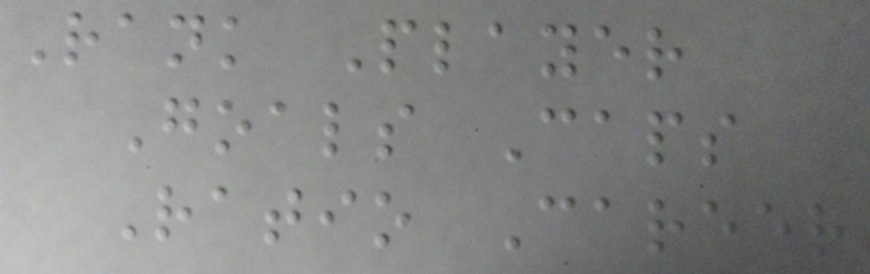Rank Player
Goals Caps
Ratio Career
